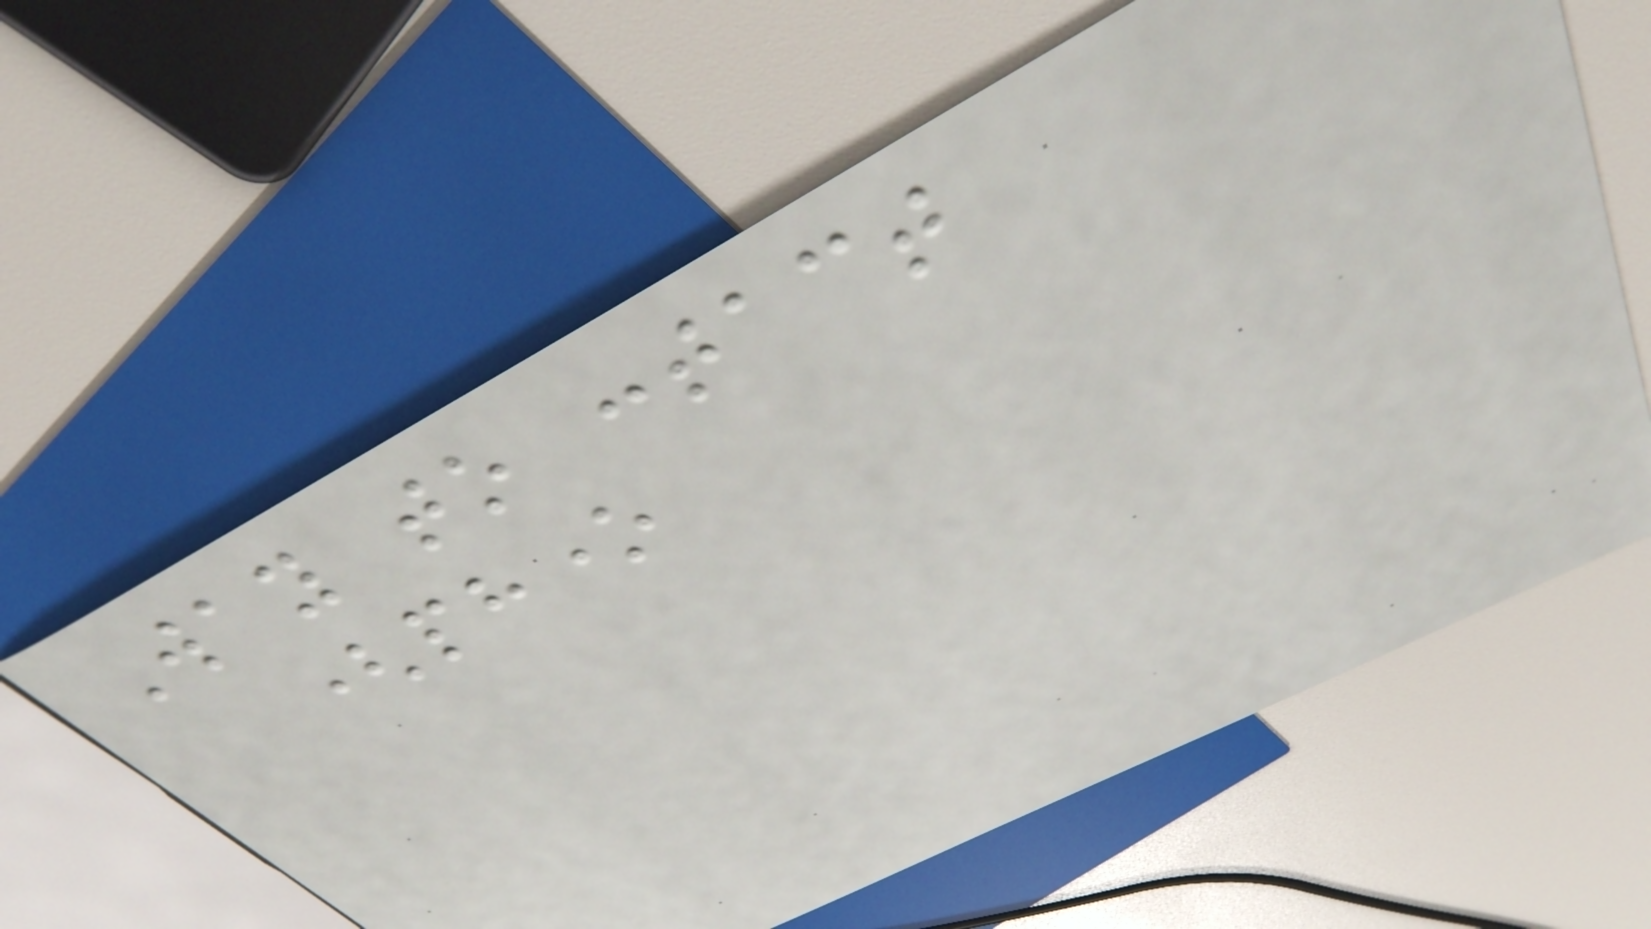Way to contact
(phone
